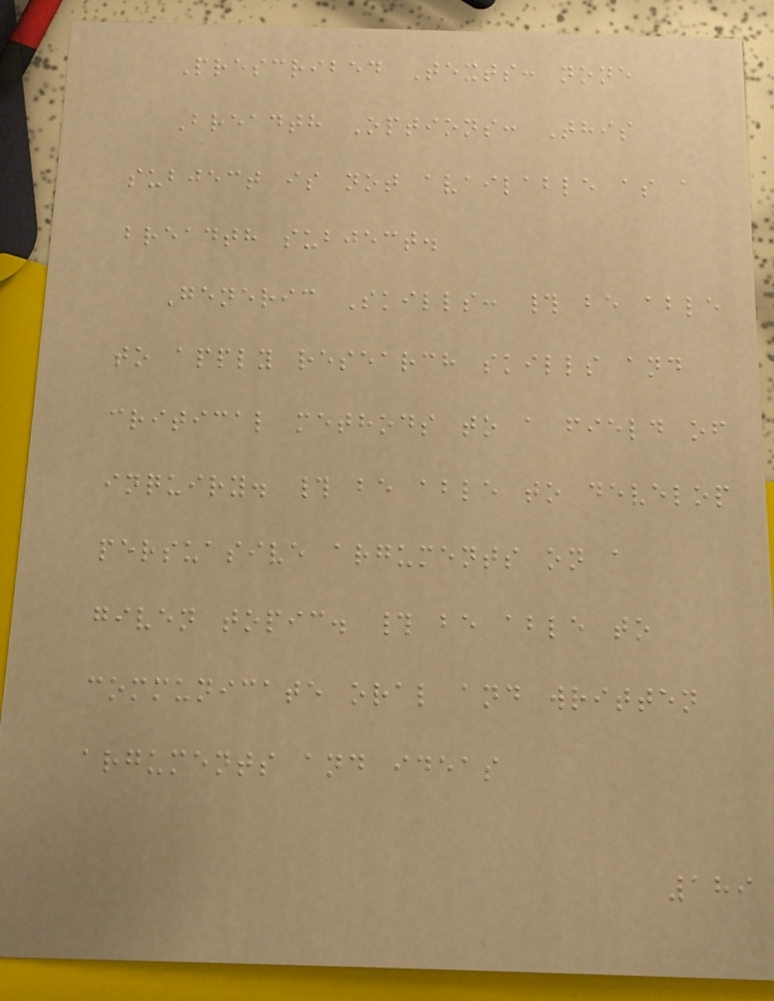Prescribed Texts: none
Breadth Options: This
subject is not available as a
breadth subject.
Generic Skills: # be able
to apply research skills and
critical methods to a field of
inquiry. # be able to develop
persuasive arguments on a
given topic. # be able to
communicate oral and written
arguments and ideas
189
